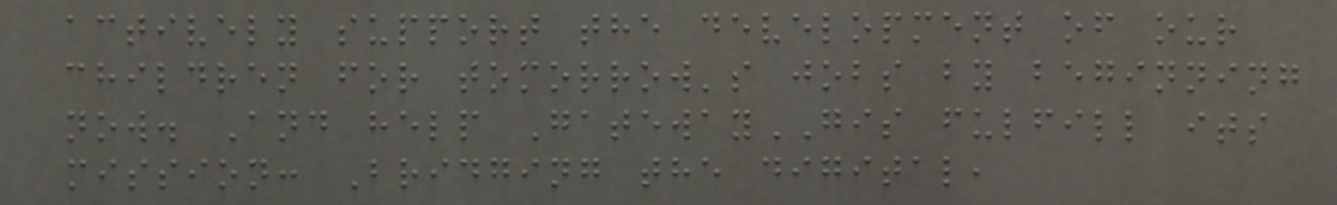actively support the development of our
children for tomorrow's jobs by beginning
now. And help GatewayGIS fulfill its
mission: Bridging the digital,
